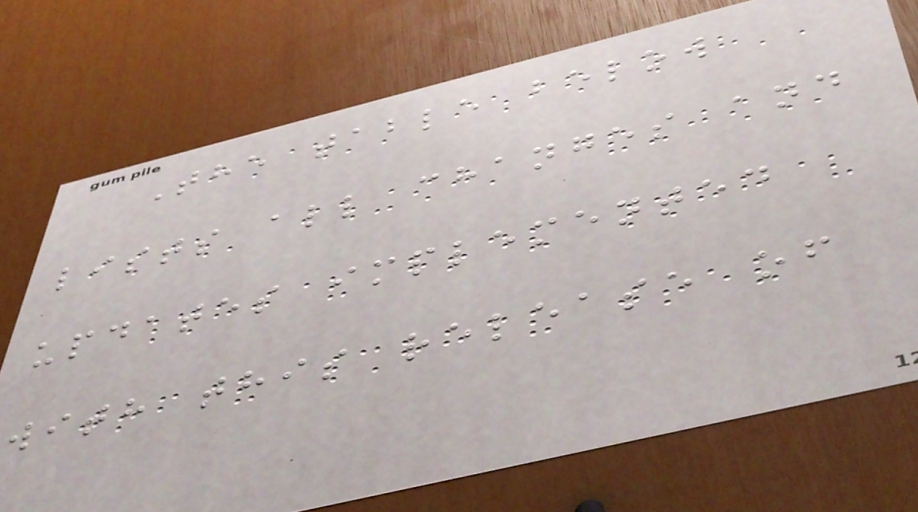The table below
lists all changes and
updates implemented
with this release of
